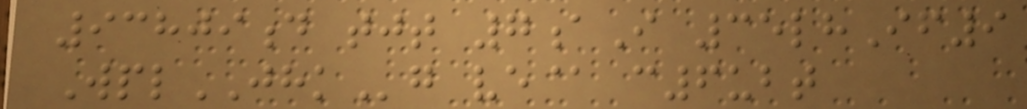93809d tjt 7aI 35lhIf9
WplJHKg ve@ c6ubt
